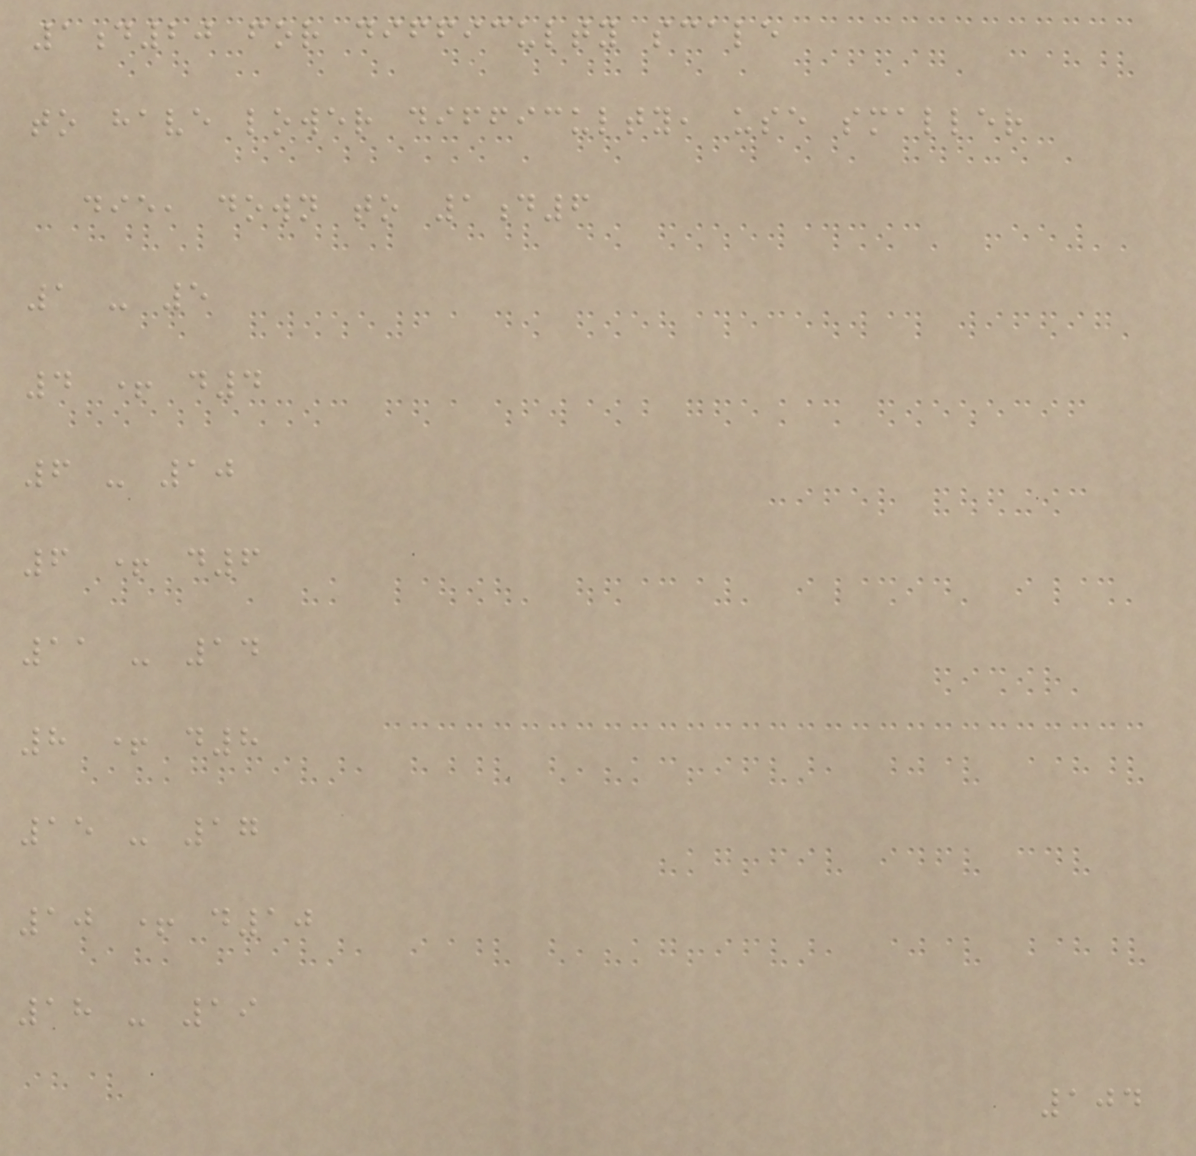1d20 for difficulty scale
to have lower difficulty, use smaller
die, down to 1d6
1 - 5
4 + d4
6 - 10
6 + d6
11 - 14
8 + d8
15 - 17
10 + d10
18 - 19
104
